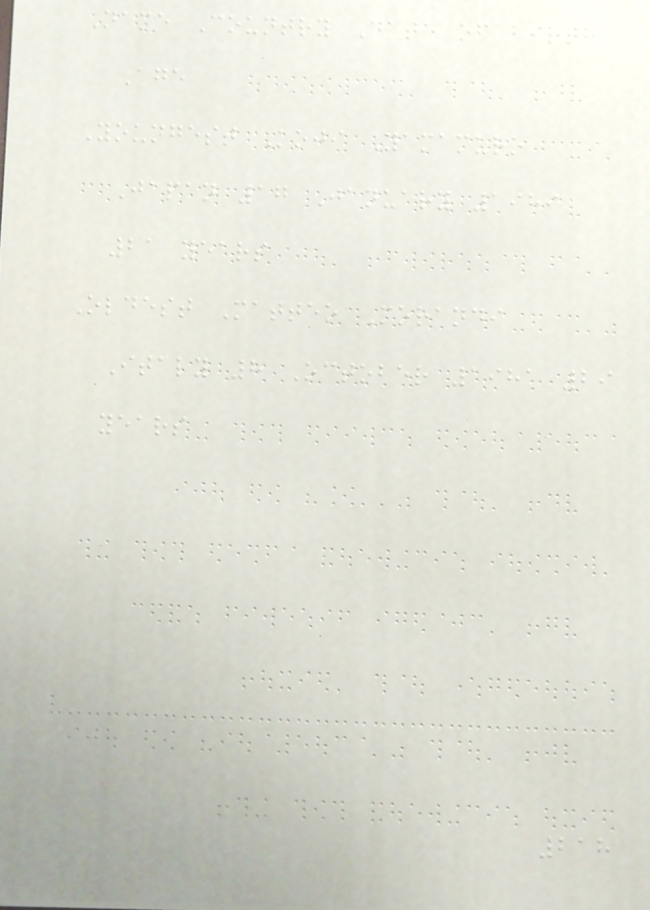Name Country Date of birth
Age
Youngest Koji Yamamuro
Japan 17 January 1989
21 years
Oldest Matteo Morandi
Italy 8 October 1981 29
years
218
